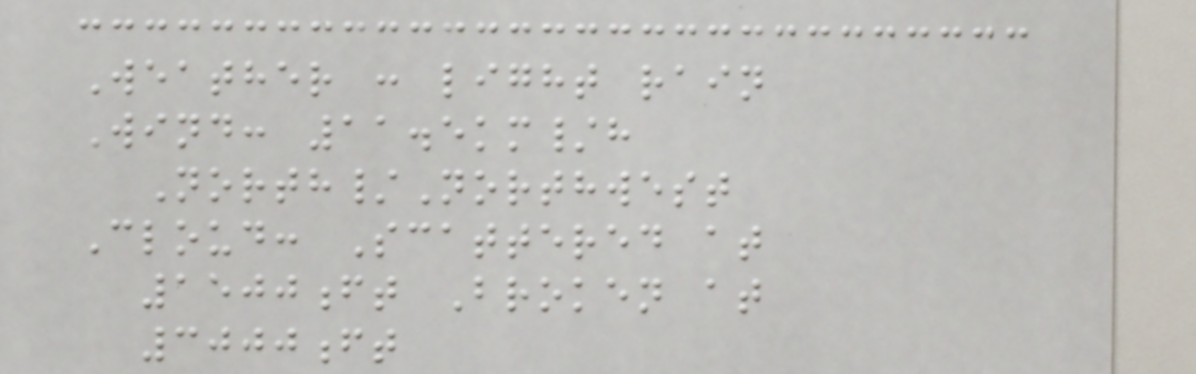Weather : light rain
Wind: 11.5km/h
North/Northwest
Cloud: Scattered at
1500ft Broken at
3000ft
